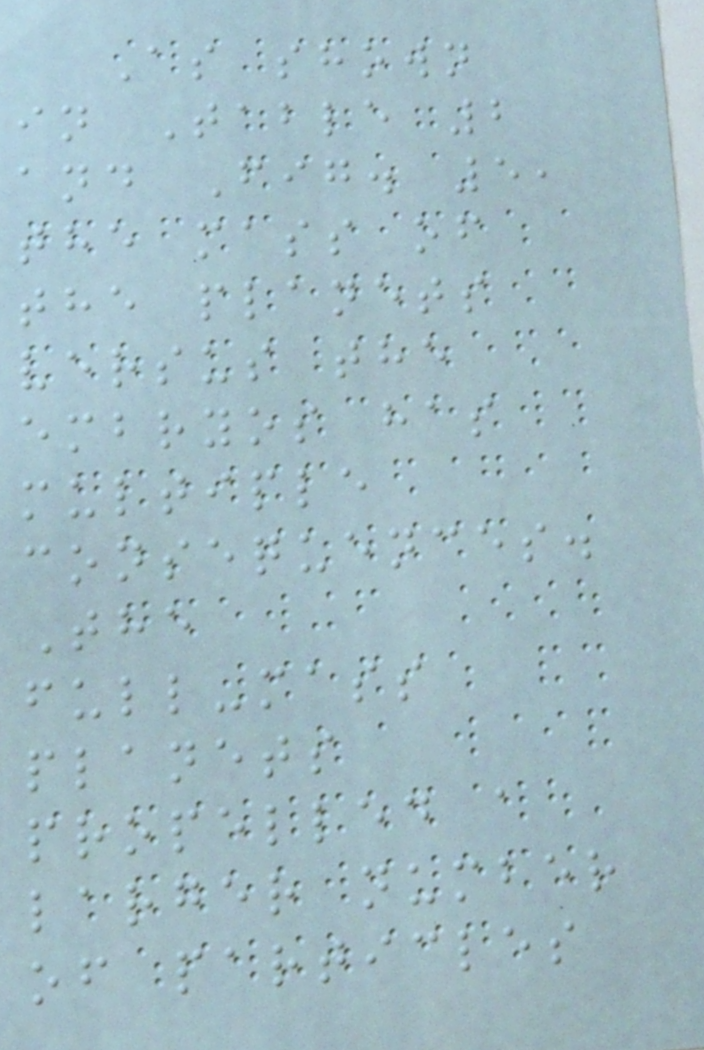As shown
in Table 2
and Fig. 5,
the mass of
the planets
versus the
embryos has
multiple
consequences.
The
full-mass
planets
propelled a
larger number
of particles
